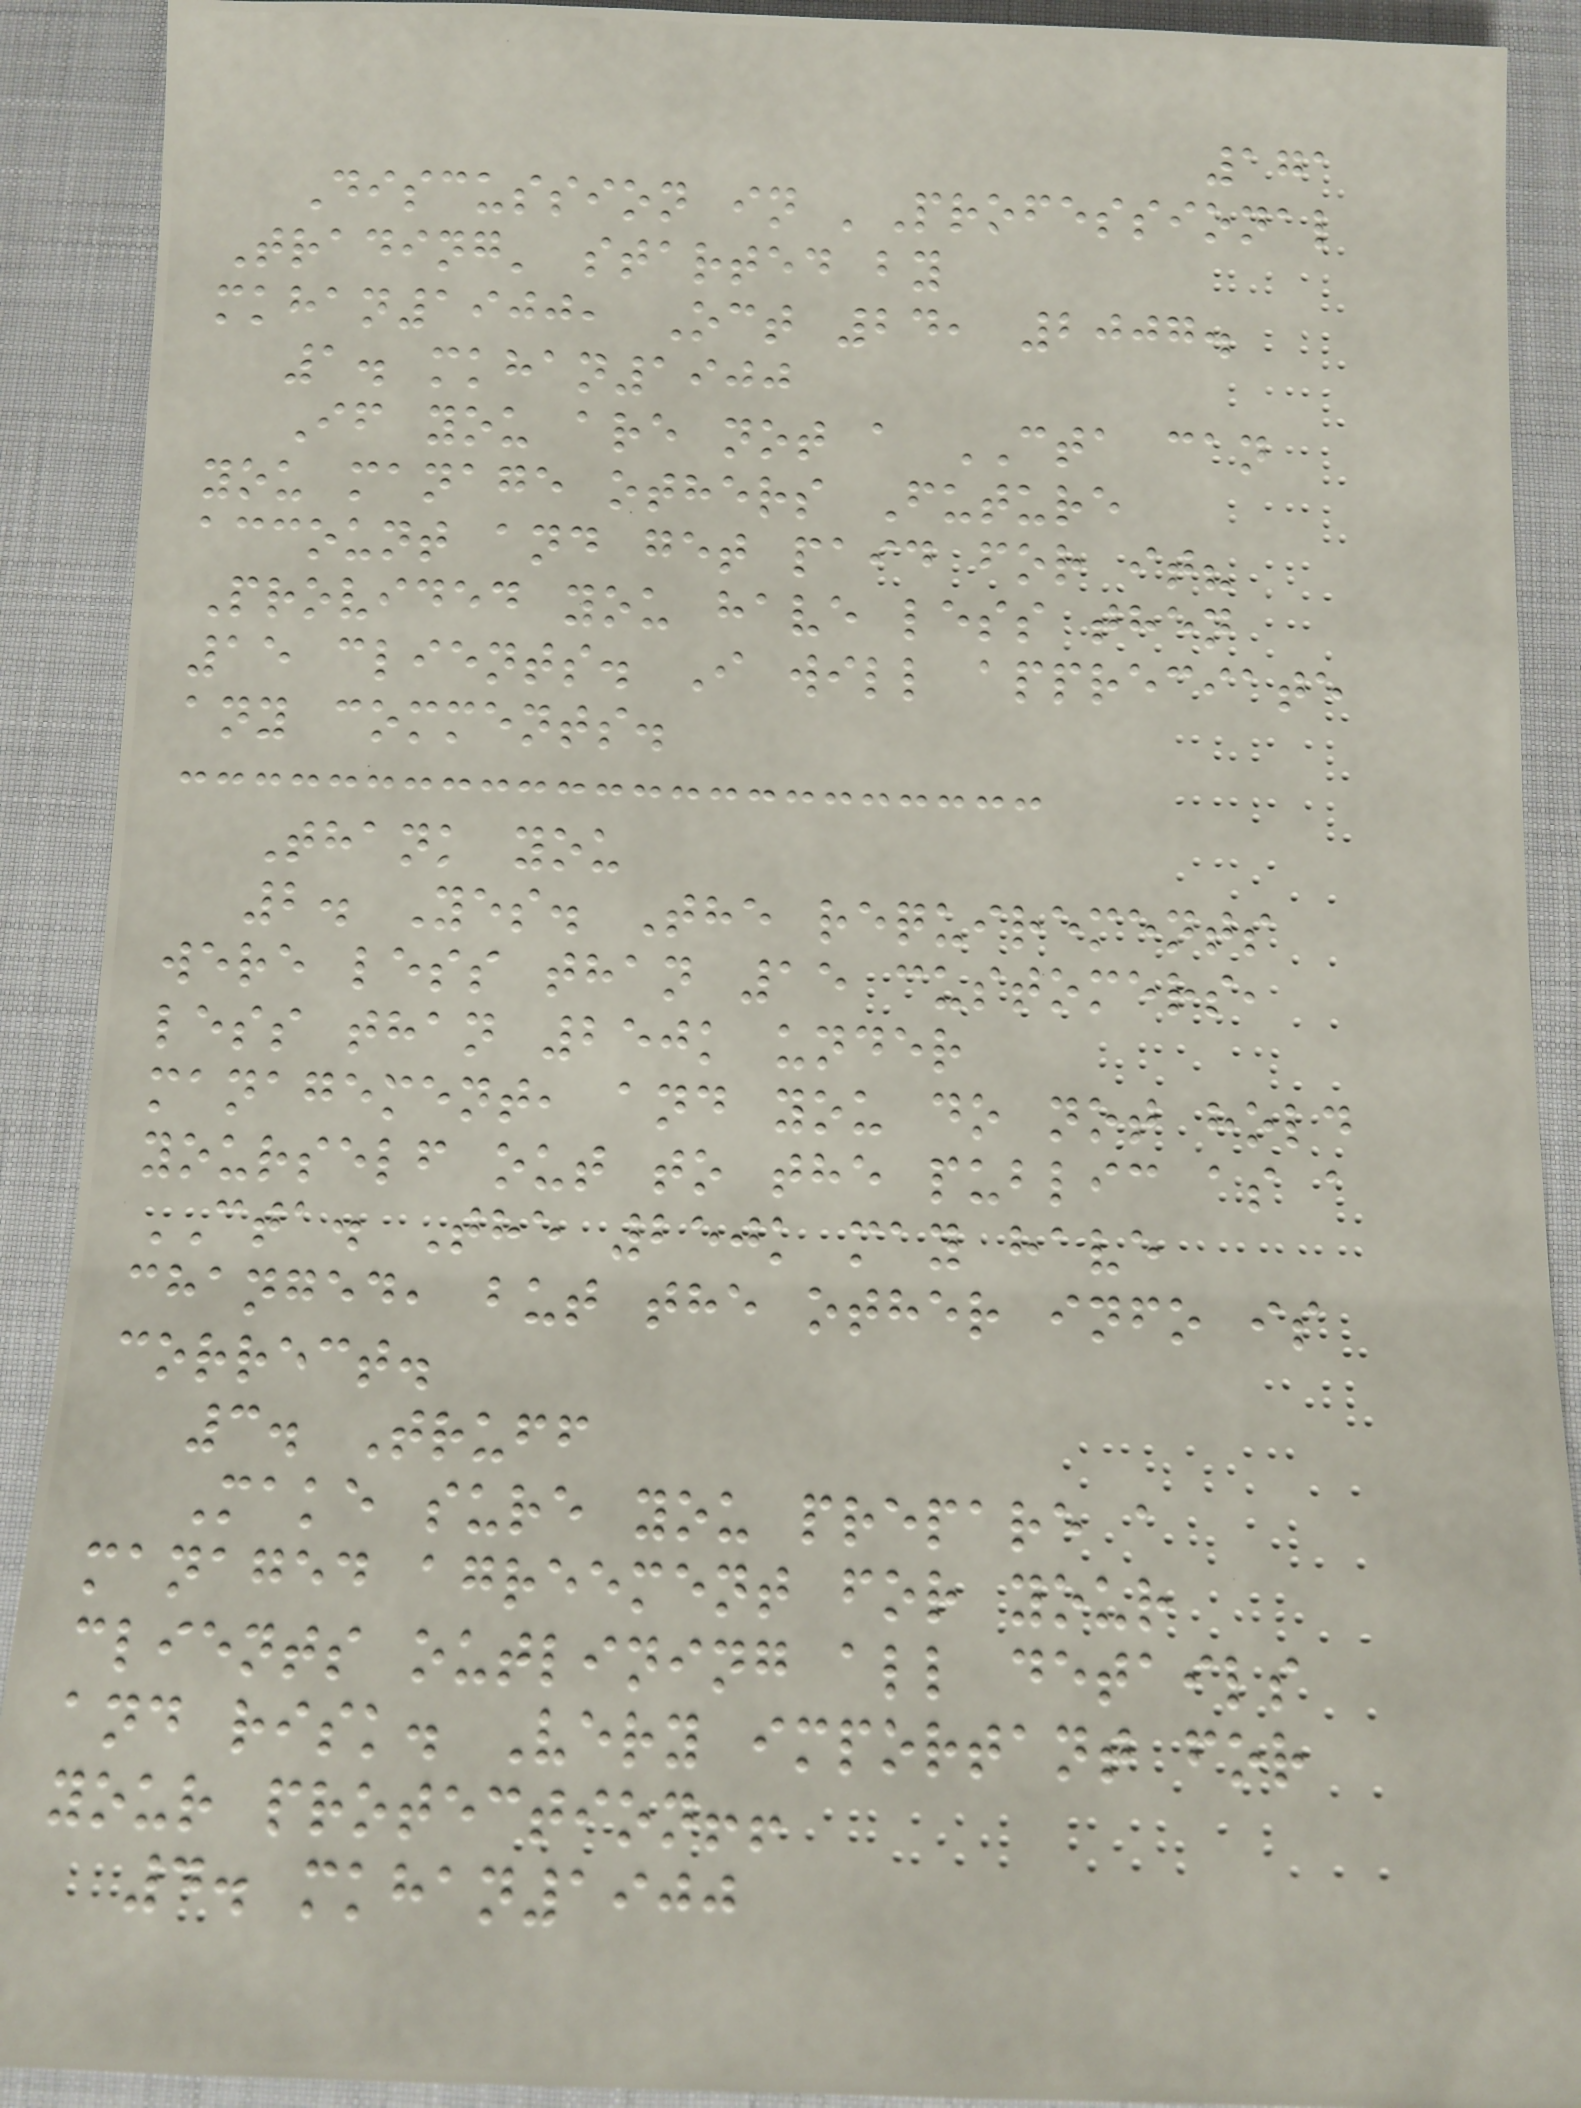171
Discussion in 'Professional
Trading' started by
mkhan1900, Oct 24, 2007.
1. mkhan1900
If you are not a CTA can
you manage others Future
account and get paid for it?
Provided you have less then
15 clients. I will appreciate
any comments.
Thank you
2. Yes. The requirements
were less than 15 customers,
less than 250k under
management, and you do not hold
yourself out to the public as a
CTA. The 250k may have
changed, but the other info is
correct.
3. Truff
Make sure you prepare a
managed agreement for your
clients outlining all details
and risk. Very important for
your protection!!
4. mkhan1900
